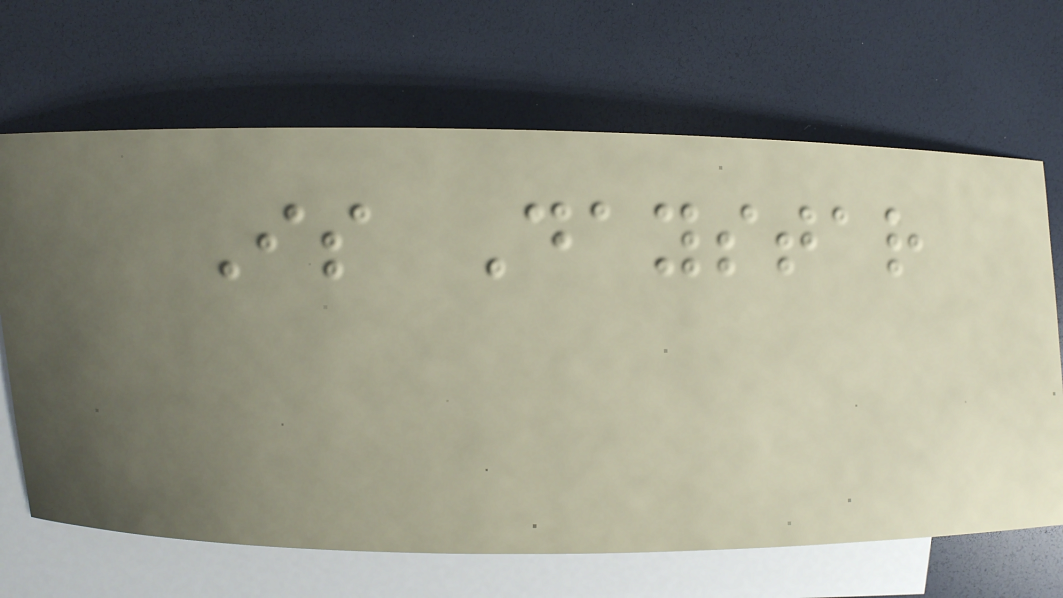Is Daystar
